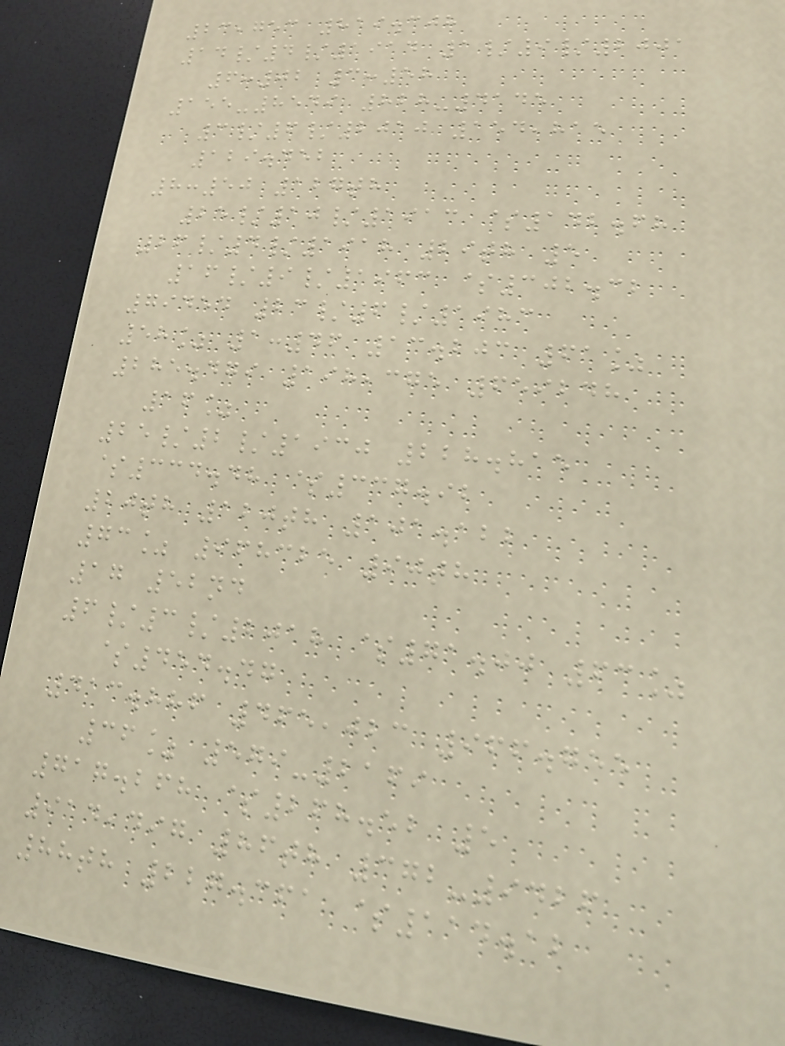23,753 819.308
14/4/1914 1/9/2001
6:02 3:58
155-8549 828-4145
3/6/2010 154,815
129.452
8:50 127th
25/10/1913 $142.68
26/4/1918 29th 5
16/9/1963 $302.32
79454 23/6/1983
58% 1:46 13.203 61%
285.479 198,375 659248
16%
25/2/1930 228.815
$334.48 $337.92
20th 120th 101.122
73% 968325 90th
17 52nd
6/3/2018 $71.00 63%
$454.47
413.886 465,023 966.755
36% 579-2169
717.268 $268.52 5
914,497 86th 372-9426
88th 227.361 $114.12
